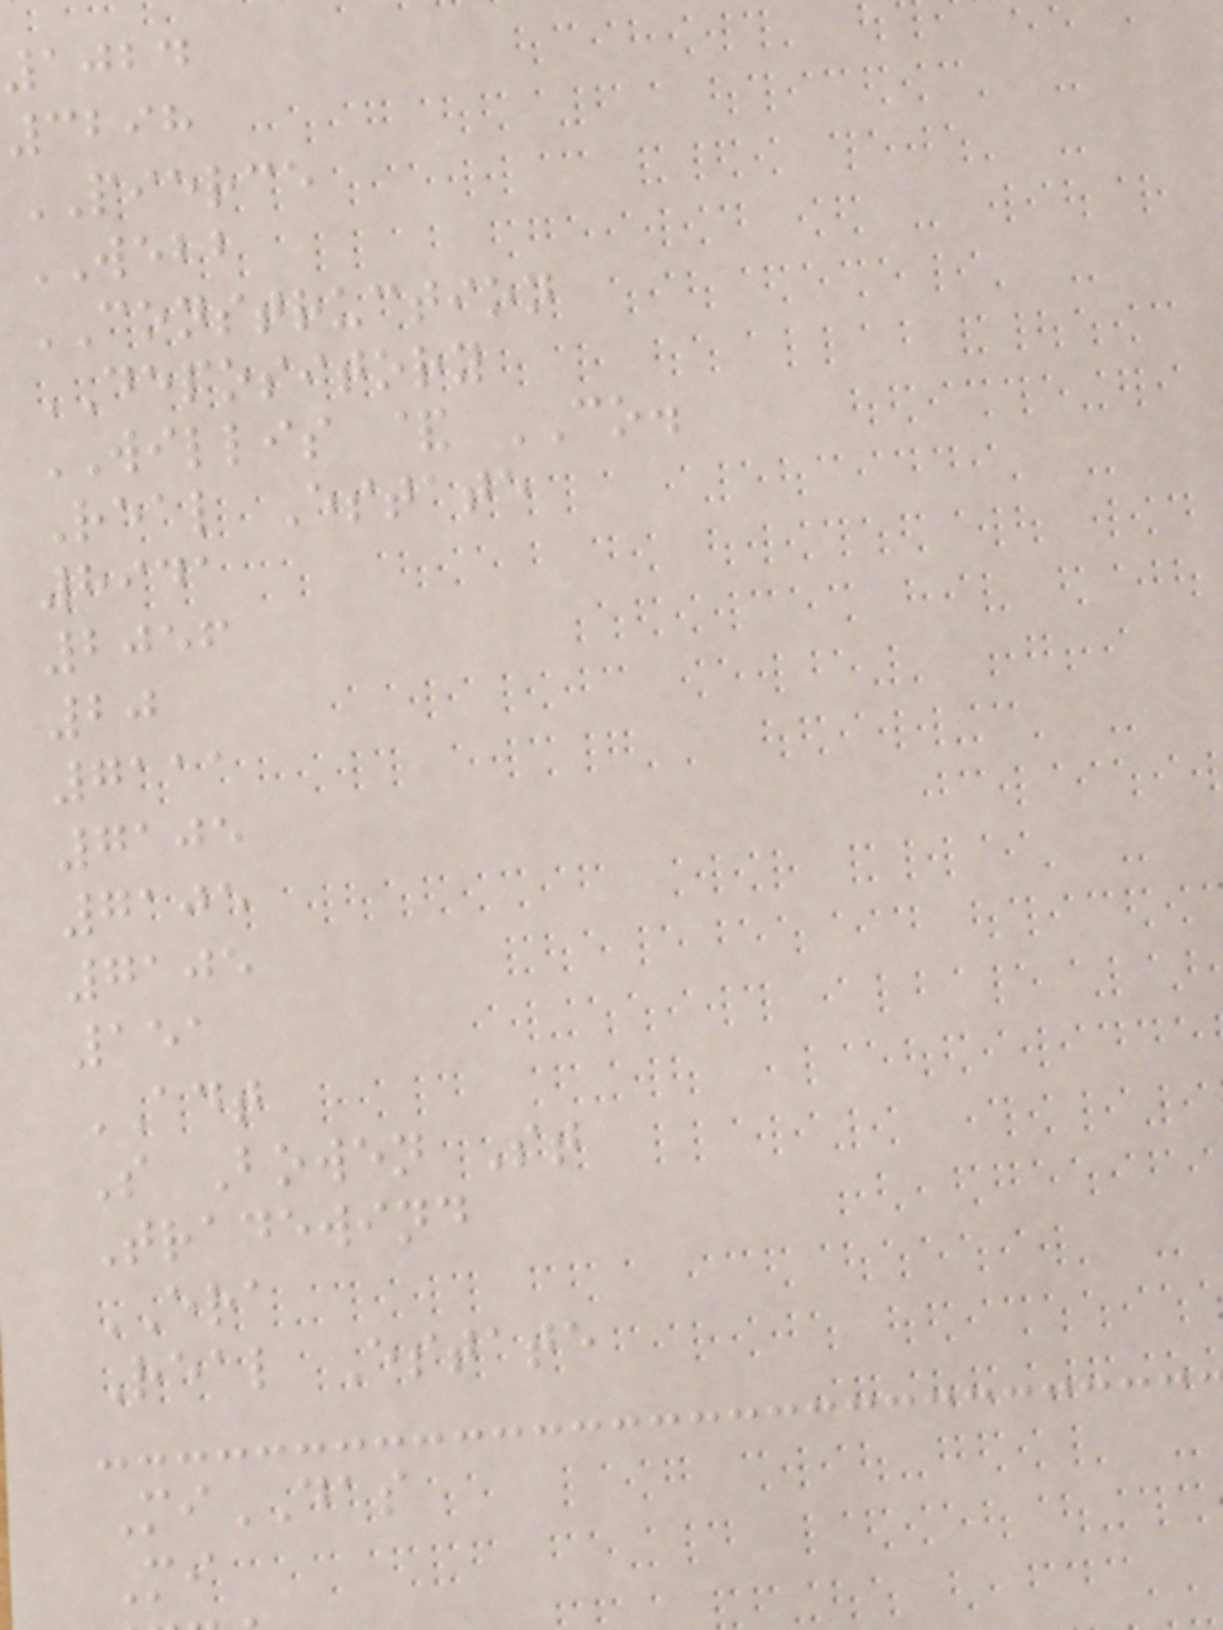1024
3298
PIERCE
WEBB
CONSTRUCTION
DEPOSITORY
WILLIS & CO.
Real Estate
8941
2056
20
7111
7105
7105
7105
151
ADT
S Bowen St
Tradewind
ERA
Real Estate
MiDAS
Mi
